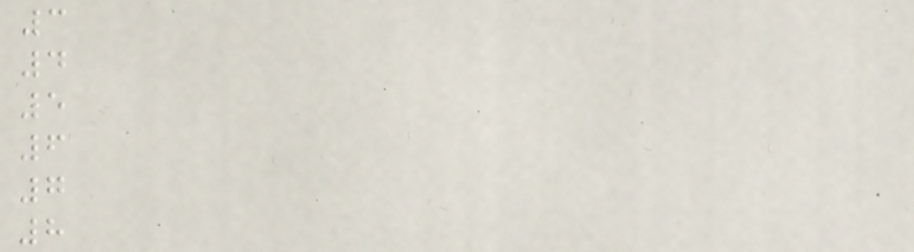3
4
5
6
7
8
